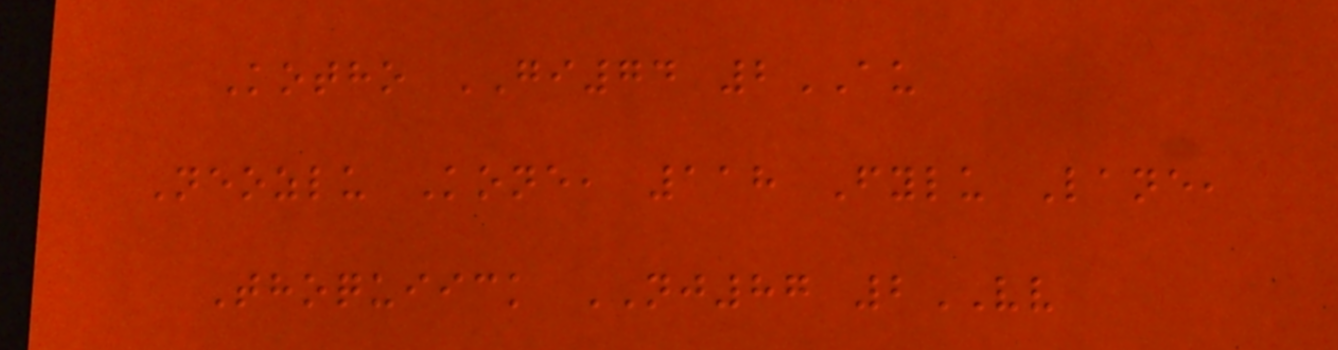Kotho GI74 2AU
Neozlu Kone, 118 Fylu Lane,
Thoquiick NJ87 2VV
